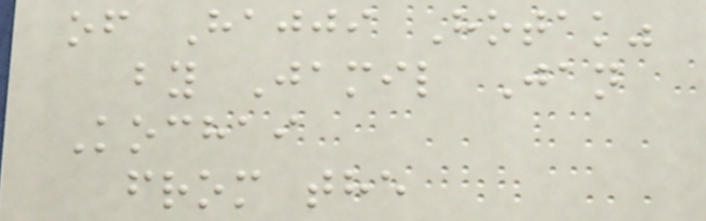of Hajji Hotak"
by Jamil Jan
Kochai
from the
